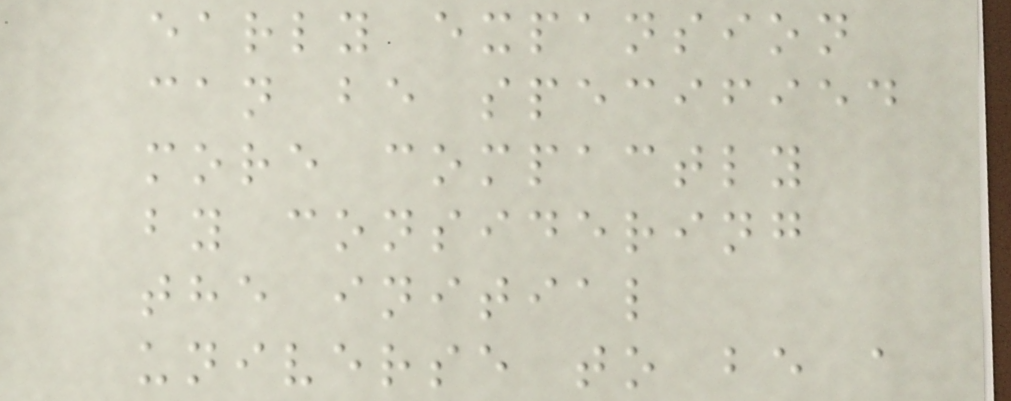early expansion
can be specified
more compactly
by considering
the initial
universe to be a
